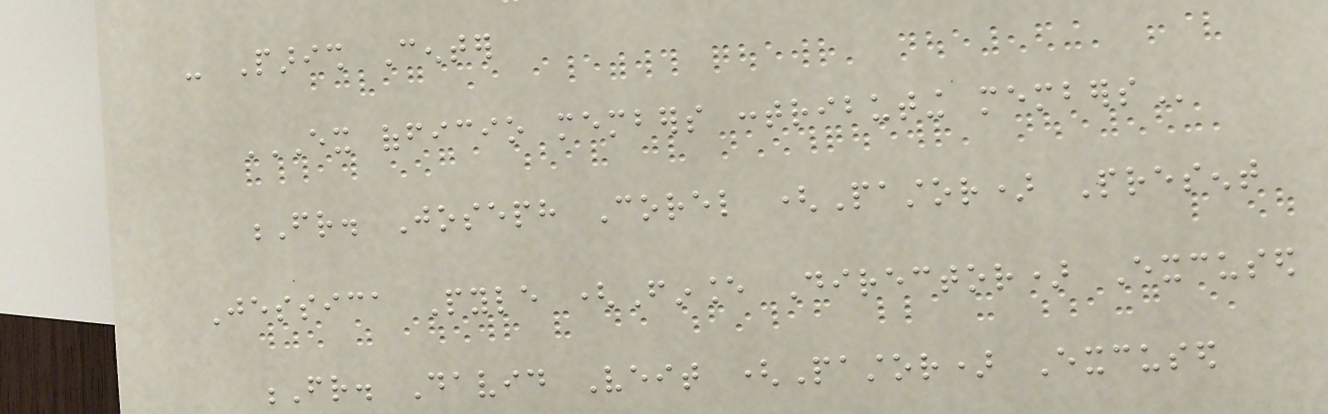- Parish Center
EX OFFICIO MEMBERS CONTRIBUTING MEMBERS
Fr. Joseph Corel (Pastor) Present
Jessica Pyle (Finance Director) Excused
Fr. David Veit (Pastor) Excused
